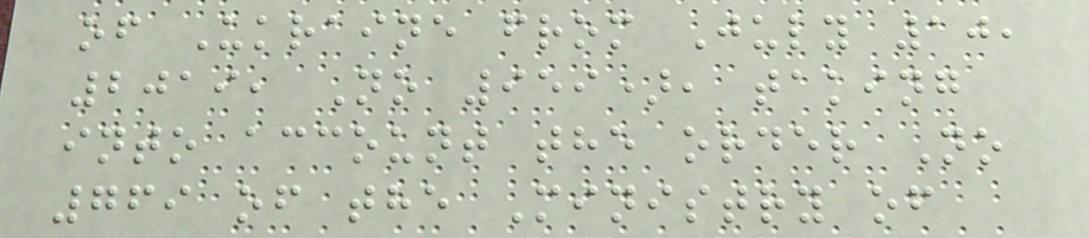of Ukraine from July 10,
2019, No 959), taking
into account the order No
769 of the Ministry of
